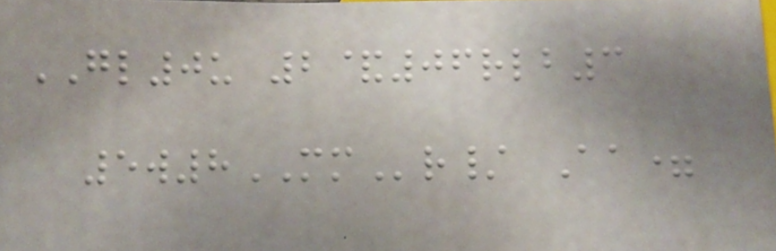GL0u 2&06rlb3
5w8MMr/ Aa=
